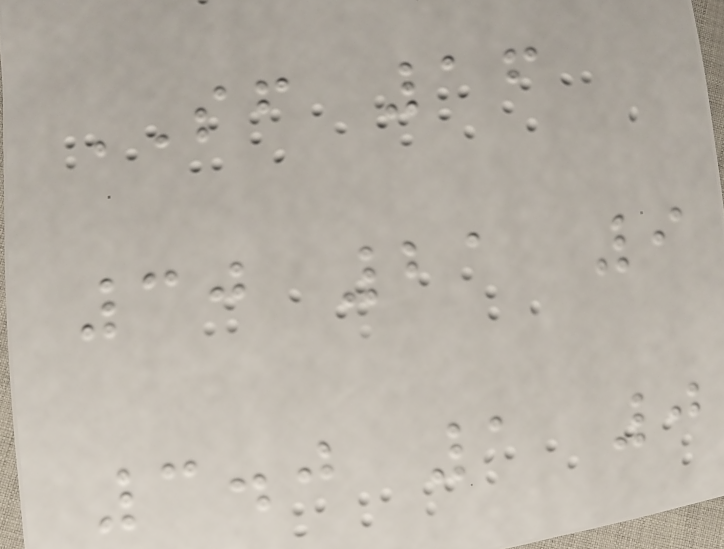SF 16
30 21 9
3.0 1 0
